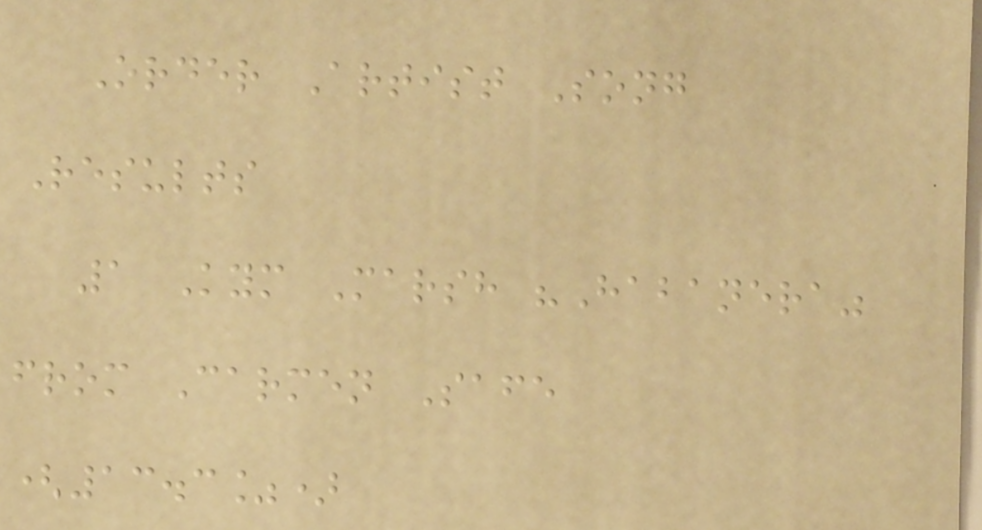Order Artist Song
Results
1 Kym Marsh "Habanera"
from Carmen Safe
(13.3%)
